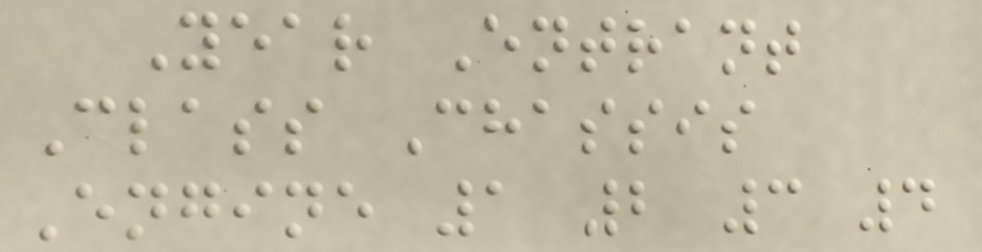Year Entrant
Class Chassis
Engine 1 2 3 4
